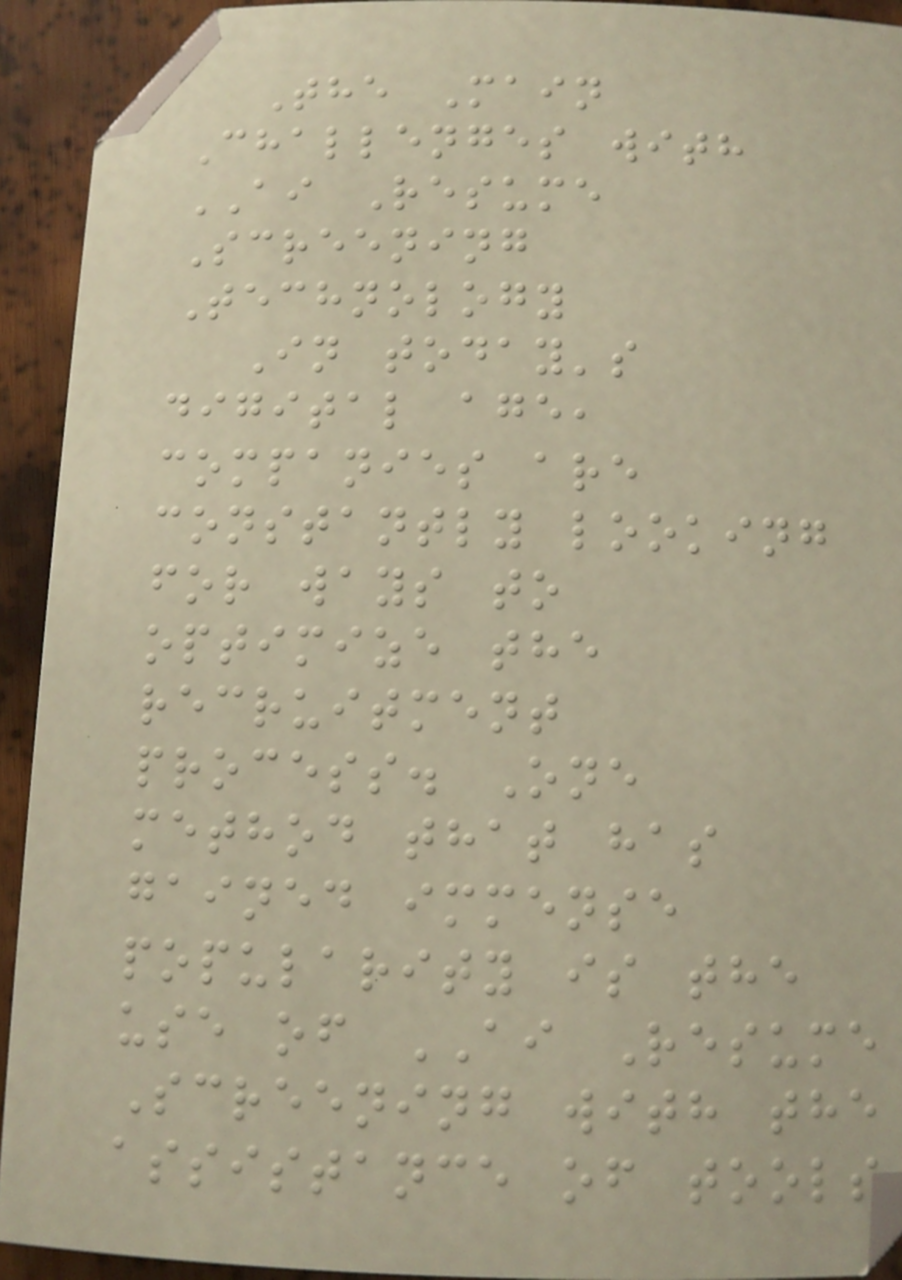The Main
Challenges with
AI Resume
Screening
Technology
In today's
digital age,
companies are
constantly looking
for ways to
optimize the
recruitment
process. One
method that has
gained immense
popularity is the
use of AI Resume
Screening with the
assistance of tools
